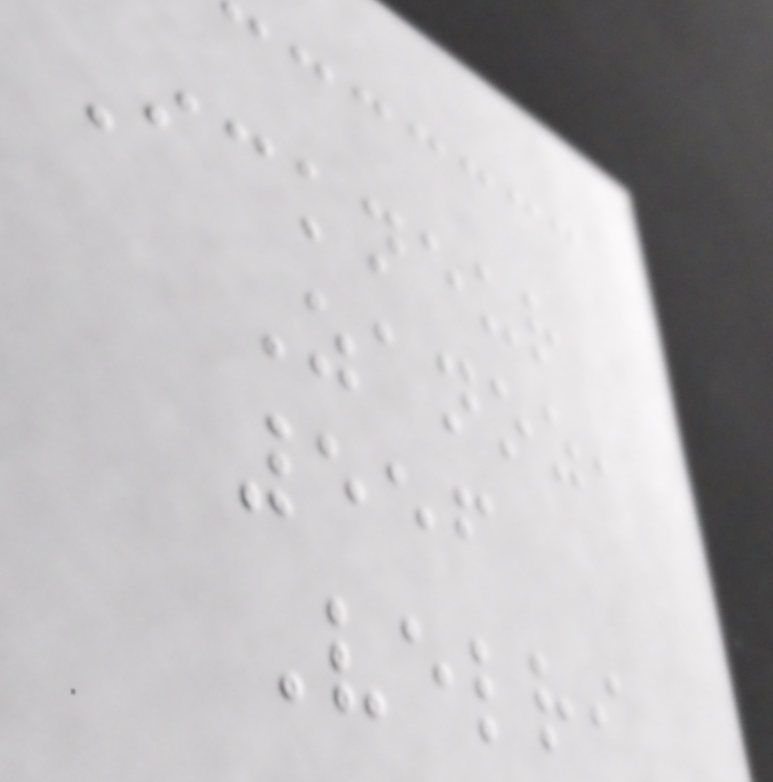Ickneur
Zanoz,
556
Velri
